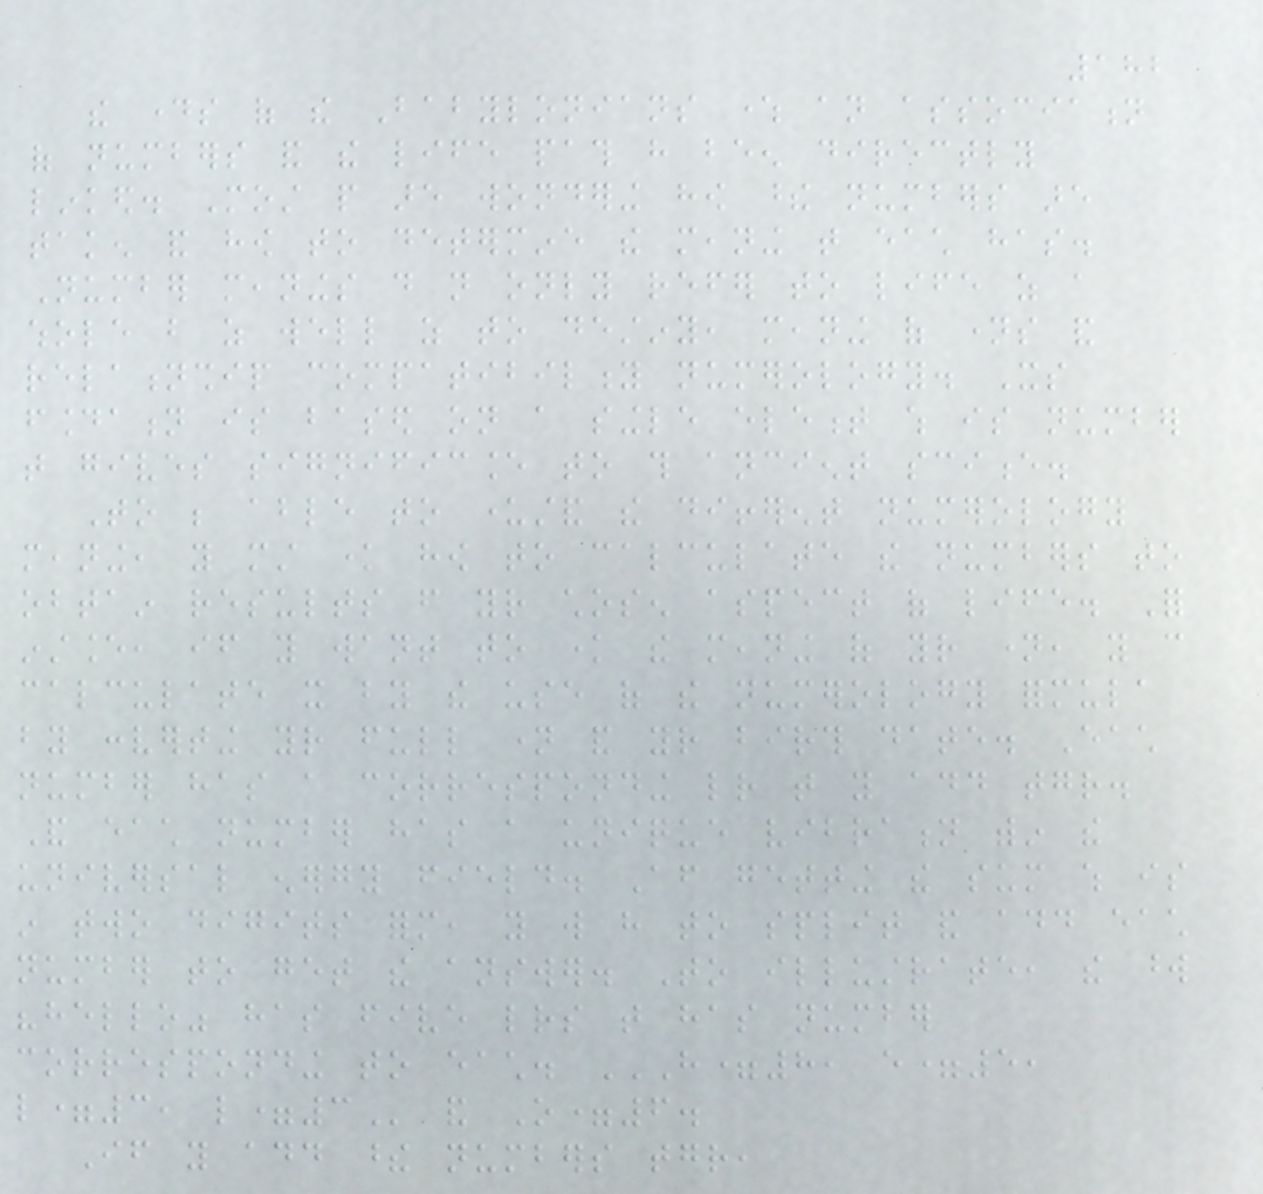182
the days of the Babylonians where an association
of numbers and the life path have been directly
linked. Most people are wondering how these numbers are
taken and how to determine the meaning that each has.
Number meanings do not only refer to life as a
whole but as well as to destiny, meaning of names and
relationship compatibility numerology. Its
foundation is based on a single element which is number
that gives significance to this ancient science.
To be able to understand the different numerology
meaning, you must know how to calculate the numbers to
obtain results from your chosen aspect of life. For
instance, if you want to know the meaning of your name, you can
calculate it by the use of the numerology formula
by converting your full name and your birth date. Each
number has a corresponding letter that you add together.
And each number has a unique vibration within the
universal energy field. After getting the sum which is
in two digits form, you will have to split and add each
number to get the answer. To illustrate, the word
"hello" has five letters that has number
corresponding to each. H=8, E=5,
L=3, L=3 and O=6.
If you add these numbers together,
